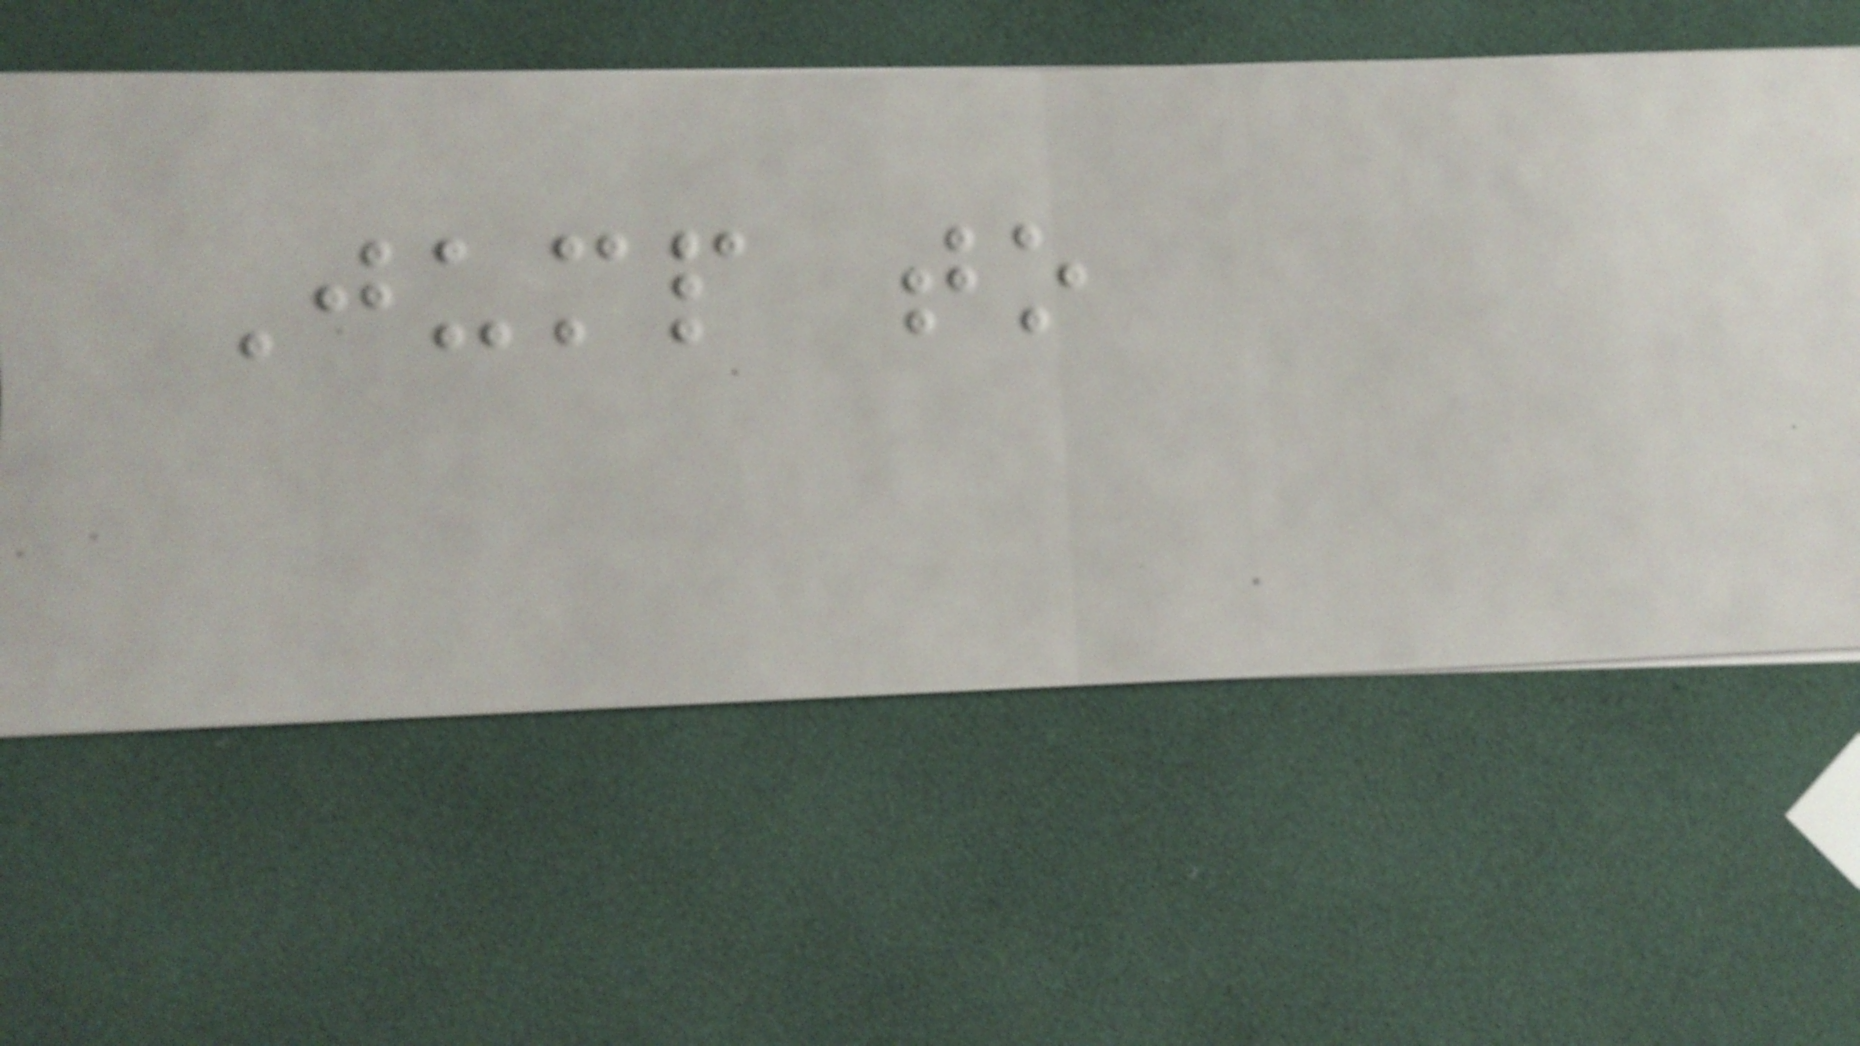Jump to
